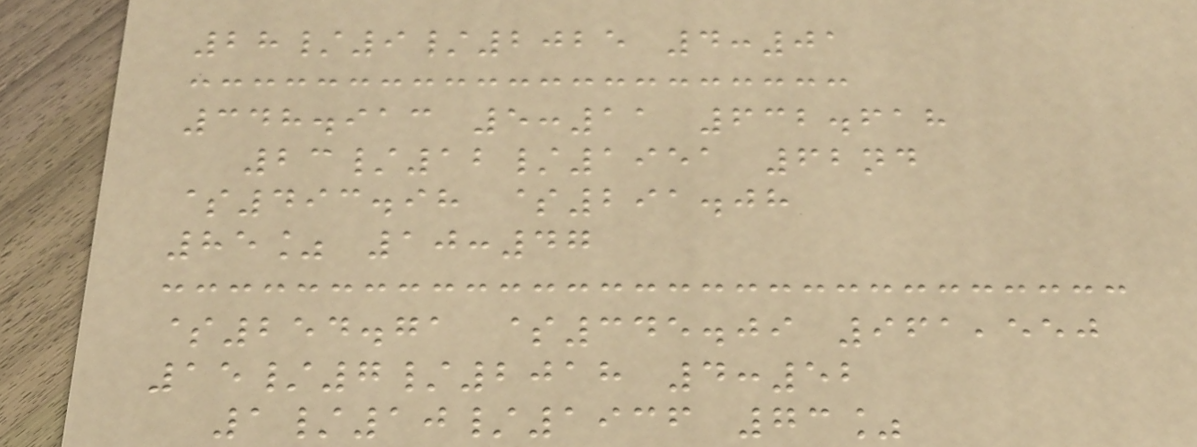28/9/2025 4:01
348.913 5:11 632.618
23/12/1951 62nd
$493.98 $291.08
85% 10:47
$254.71 $345.09 961,550
15/7/2018 4:52
1/10/1936 73%
